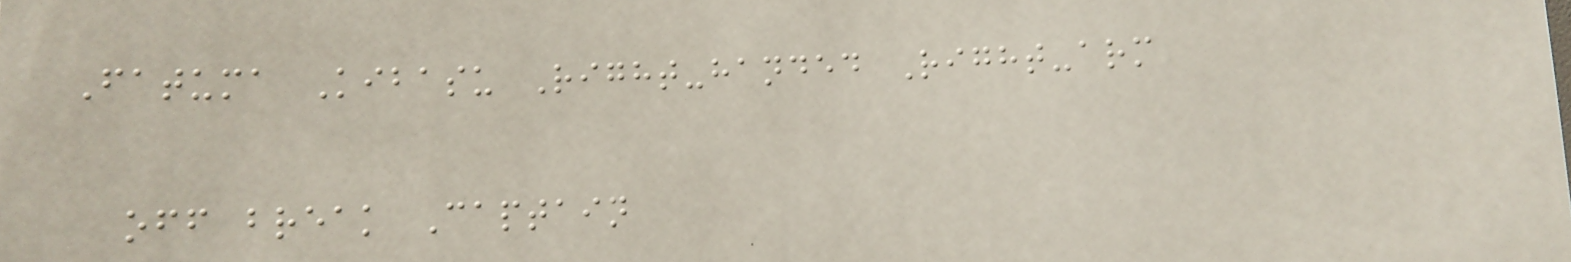Fatuma Kibasu Right-handed Right-arm
off break Captain
